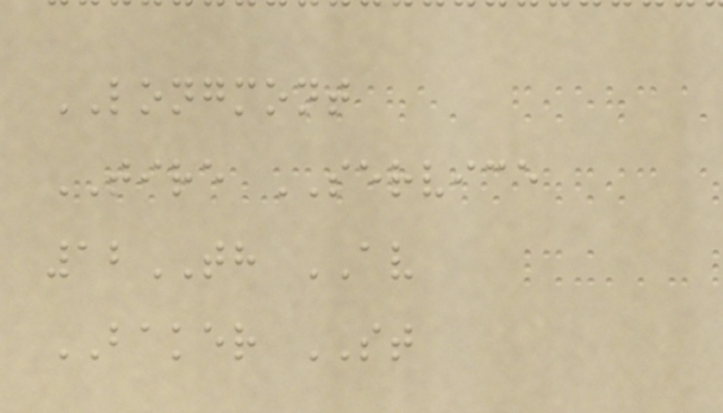LONGMONT
TIRE SERVICE
12TH AV
BAKER ST
